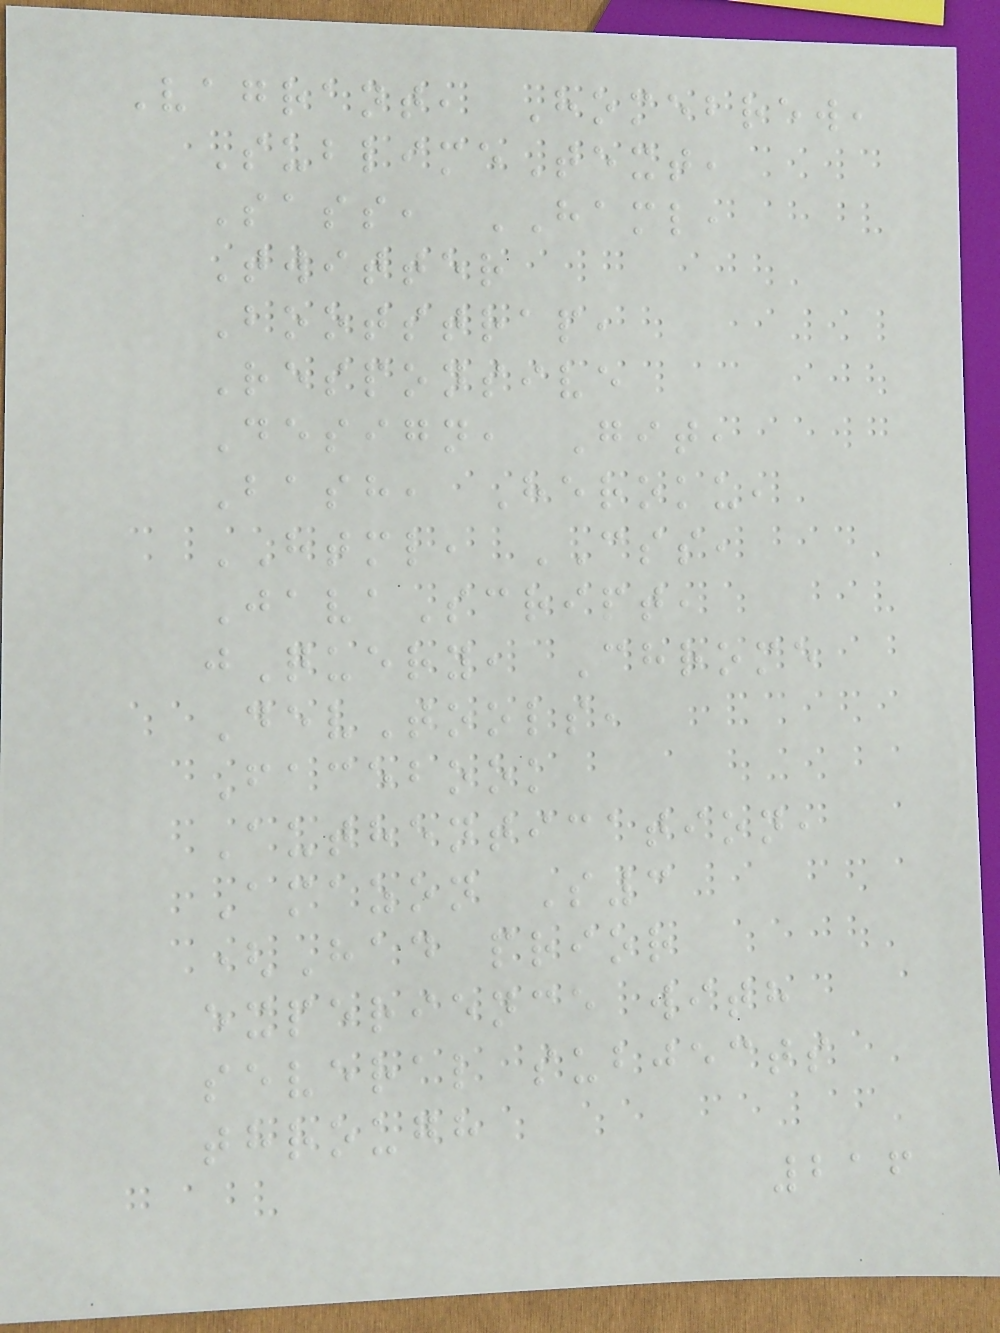Vagrant, Homebrew,
SublimeText,
Sass, HAML,
Twitter
Bootstrap,
Responsive
Design, Git,
Bash, Heroku,
HTML, CSS,
JavaScript,
jQuery, Chrome
DevTools,
Facebook
Authentication,
Amazon S3
(Had prior
experience with
several subjects
through
216
